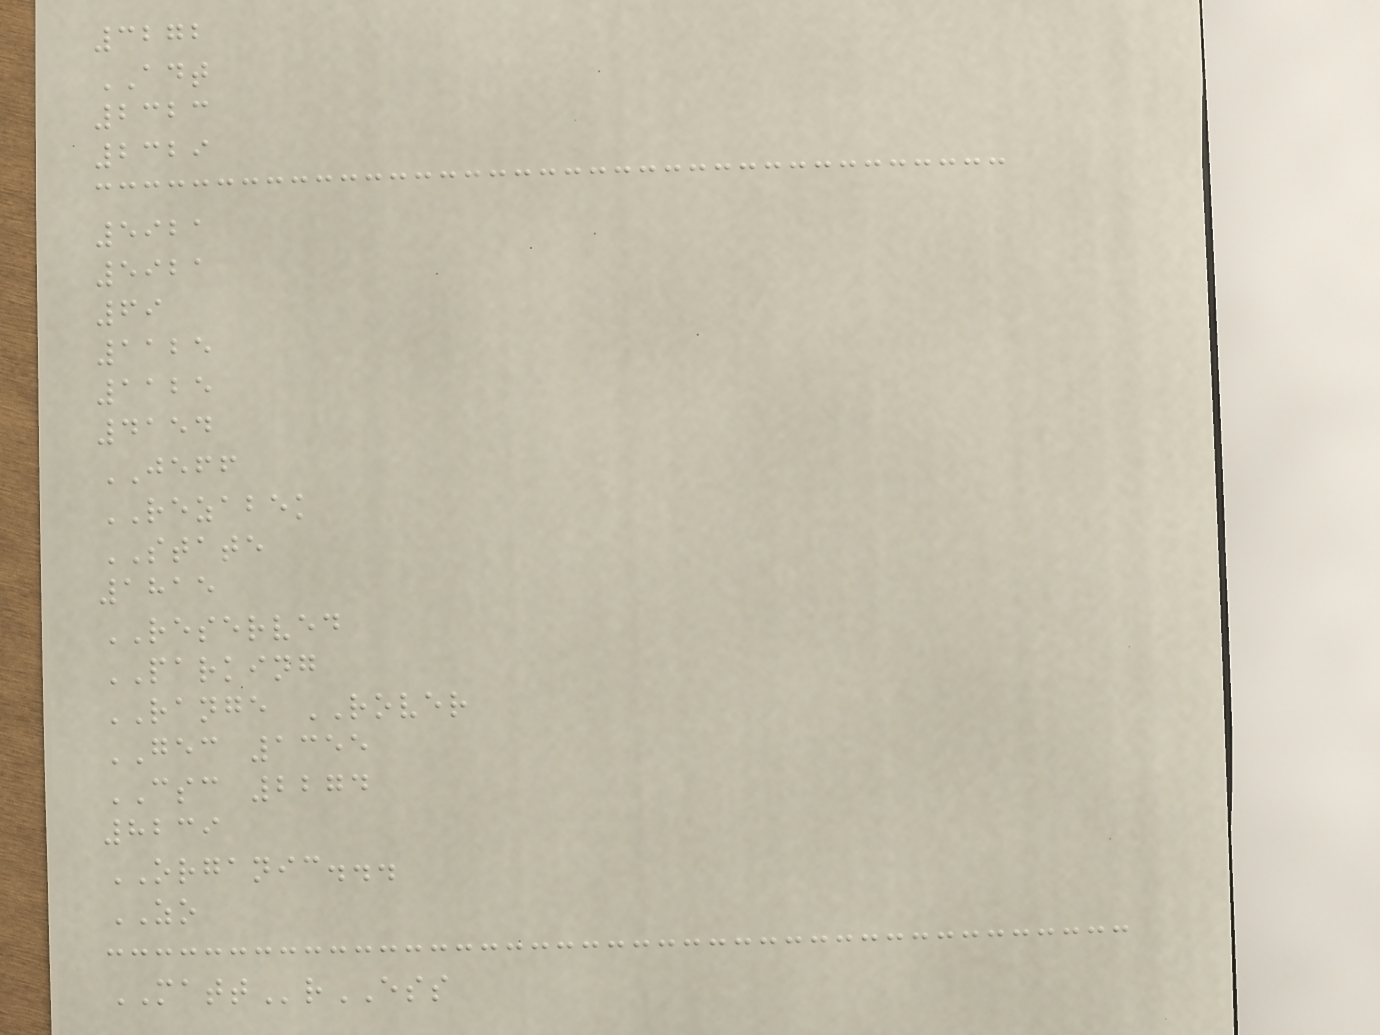3272
ADT
2323
2329
5921
5921
69
1125
1125
4154
JEFF
REZABEK
STATE
1815
RESERVED
PARKING
RANGE ROVER
GEC 1355
CSC 2274
8239
ORGANIC...
ZO
MATTrESS
